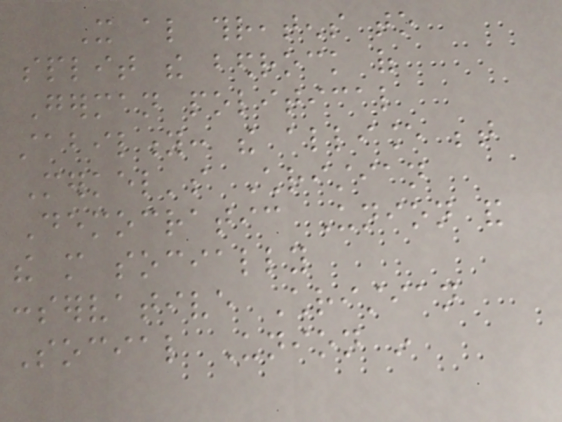It also threatens to
split the bedrock of
German political
stability: the alliance between
Merkel's Christian
Democratic Union and
the more socially
conservative Christian
Social Union in
